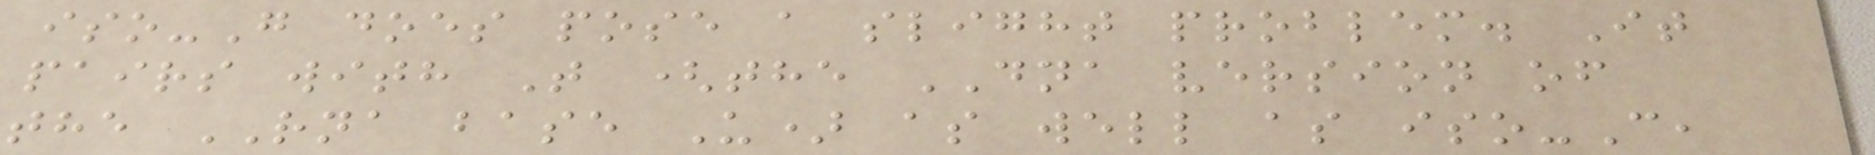iso-G does pose a slight problem. It
pairs with T (the DNA version of
the RNA base U) as well as iso-C,
